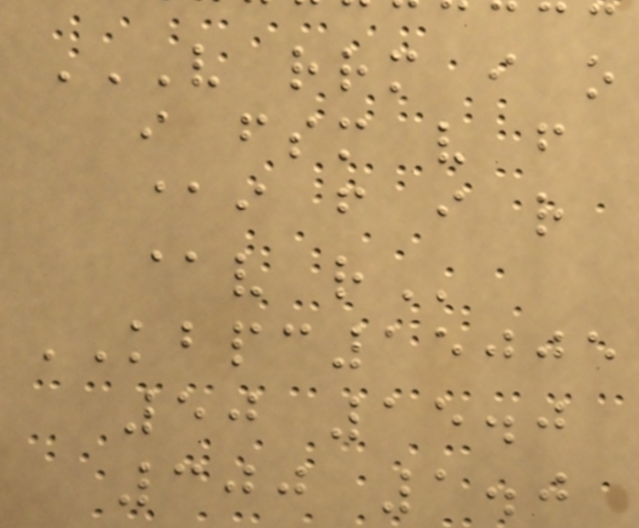V RRM I O
I FSM V F
@I F I R
@V R
KBPC15005
50 15.0
300 1.0
